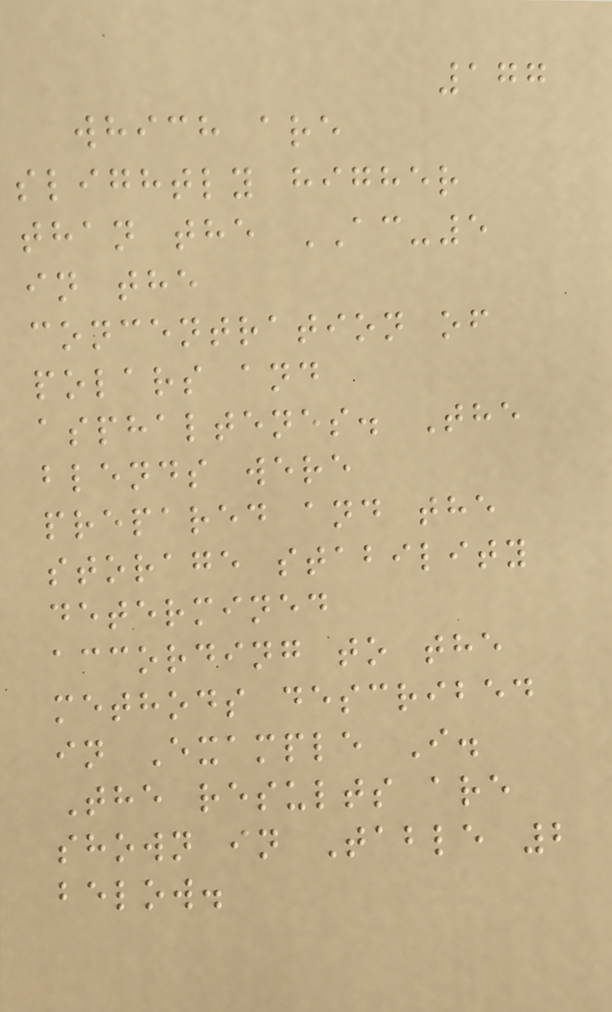177
which are
slightly higher
than the AC-5
in the
concentration of
polars and
asphaltenes. The
blends were
prepared and the
storage stability
determined
according to the
methods described
in Example I.
The results are
shown in Table 2
below.
